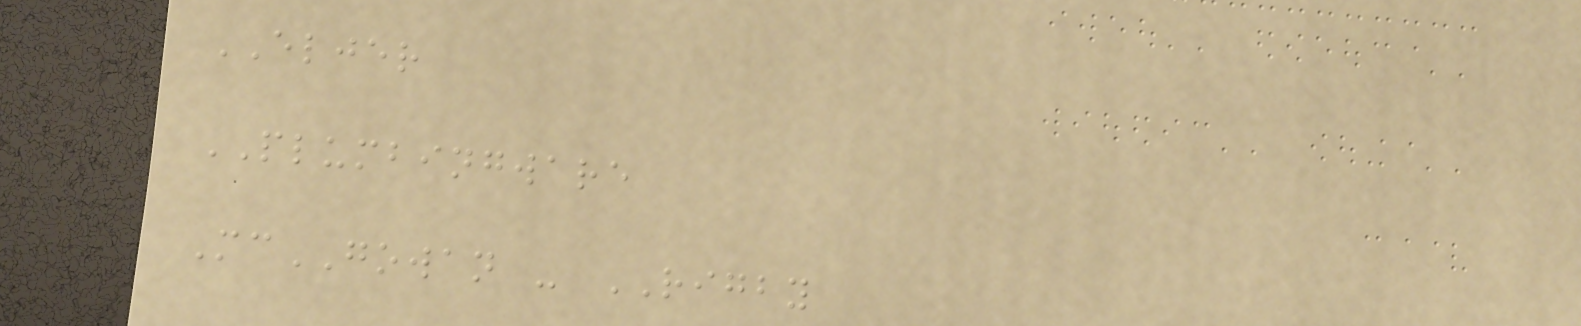ELJER
PLUMBINGWARE
McGOWAN - RIGBY
